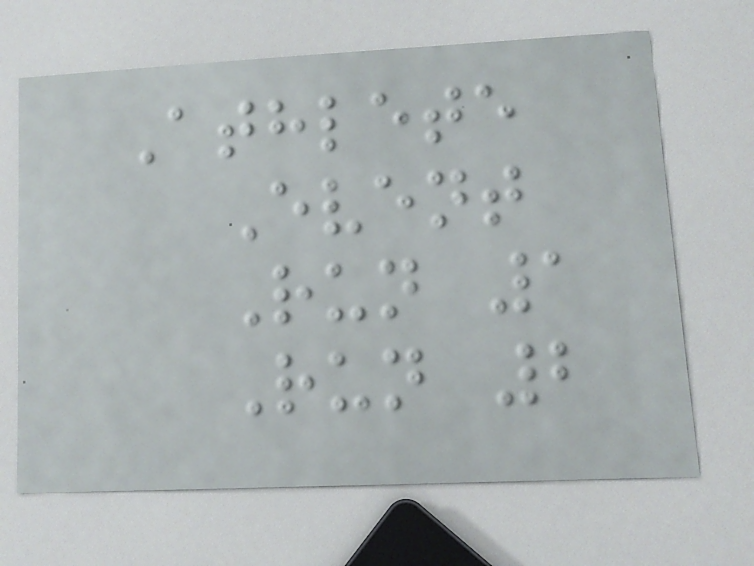Athlete
Event
Run 1
Run 2
